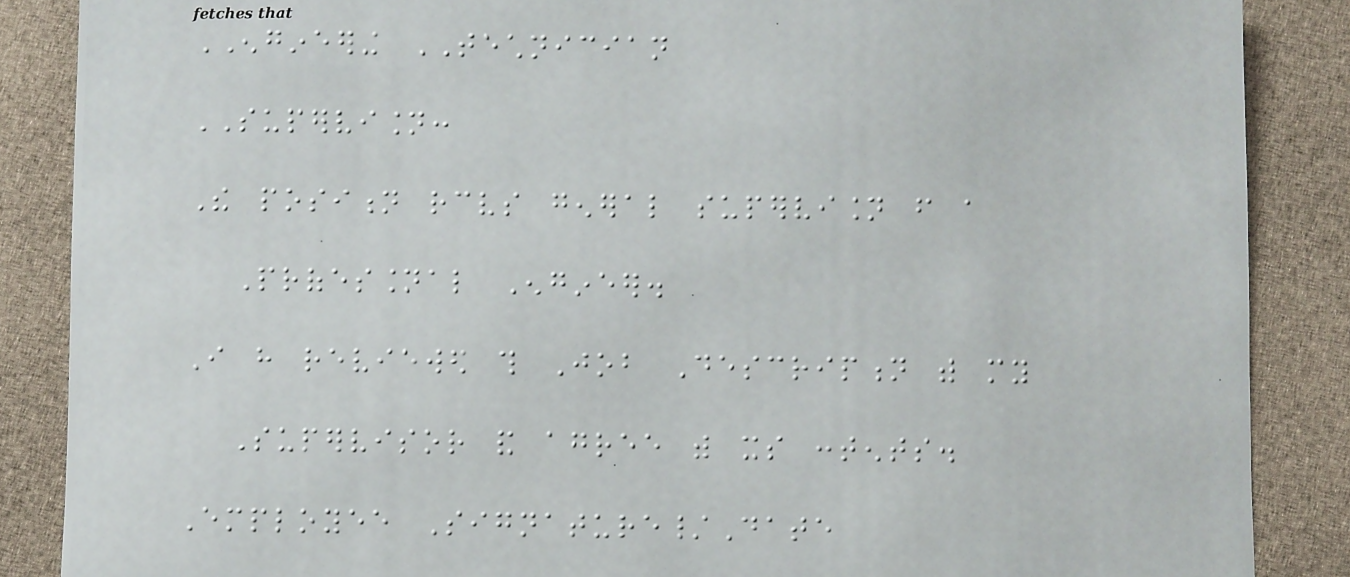ENGINEERING TECHNICIAN
SUPERVISION:
The position receives general supervision from a
Professional Engineer.
I have reviewed this Job Description with my
Supervisor and agree with its contents.
Employee Signature/Date
